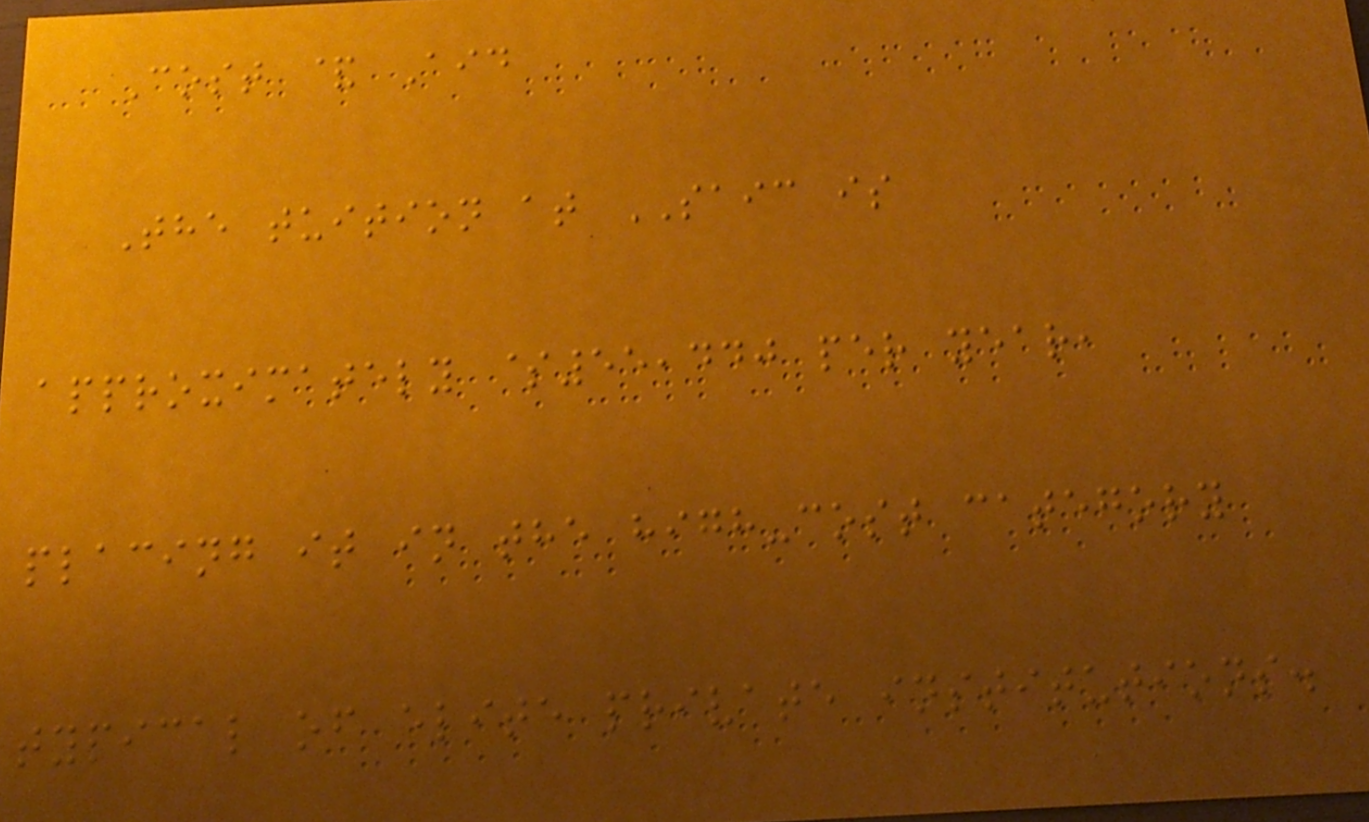Cost & Aid
The tuition at SAIC is
approximately $55,440 per year,
placing it in the high-cost category
typical of elite private institutions.
